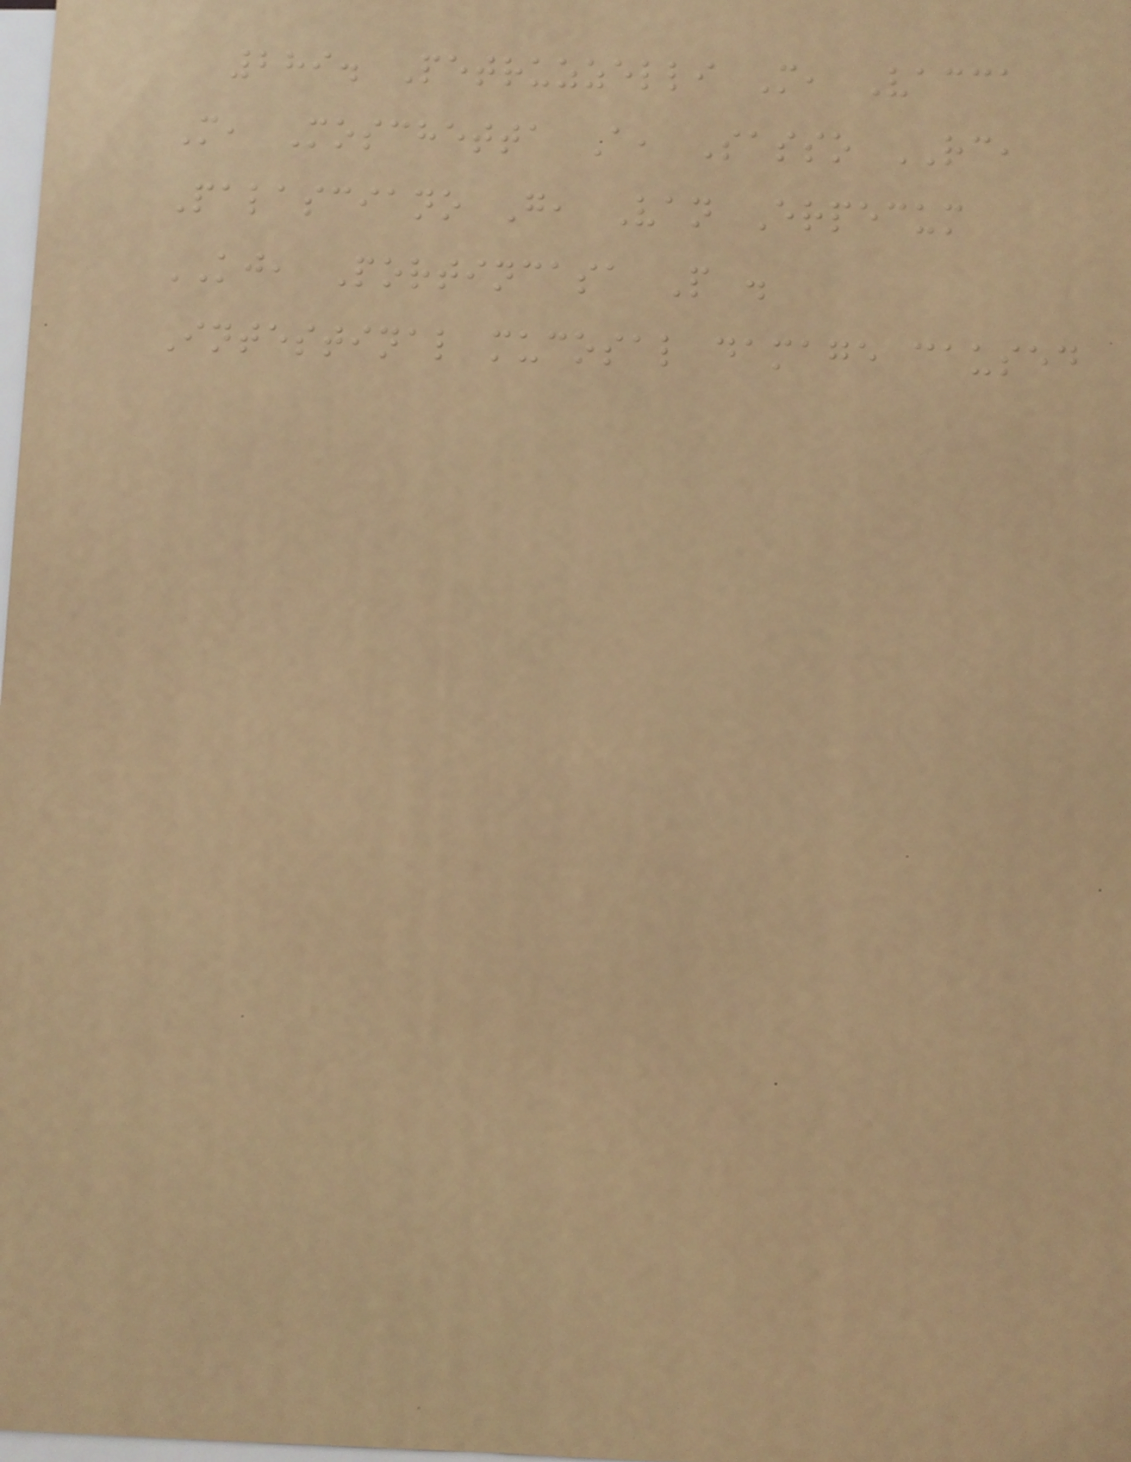289. Petruzzelli M, Vacca
M, Moschetta A, Sasso RC,
Palasciano G, Van Erpecum
KJ, Portincasa P .
Intestinal mucosal damage caused
